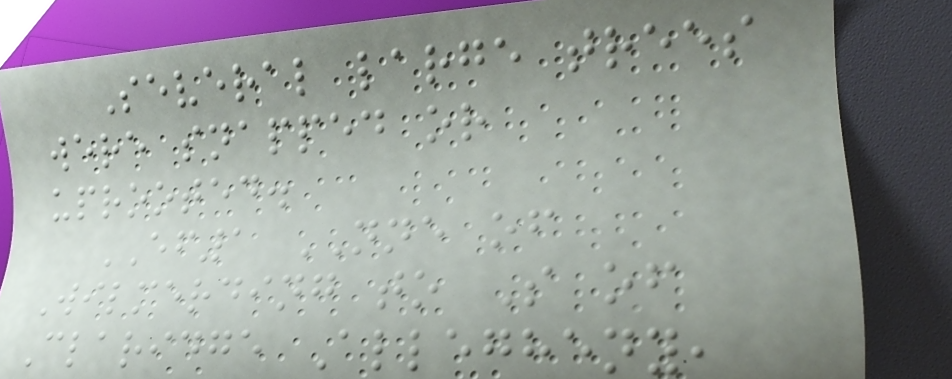Several large trees
were snapped or
uprooted.
EF1 NNE of
Wilmerding to S of
Claridge Allegheny,
